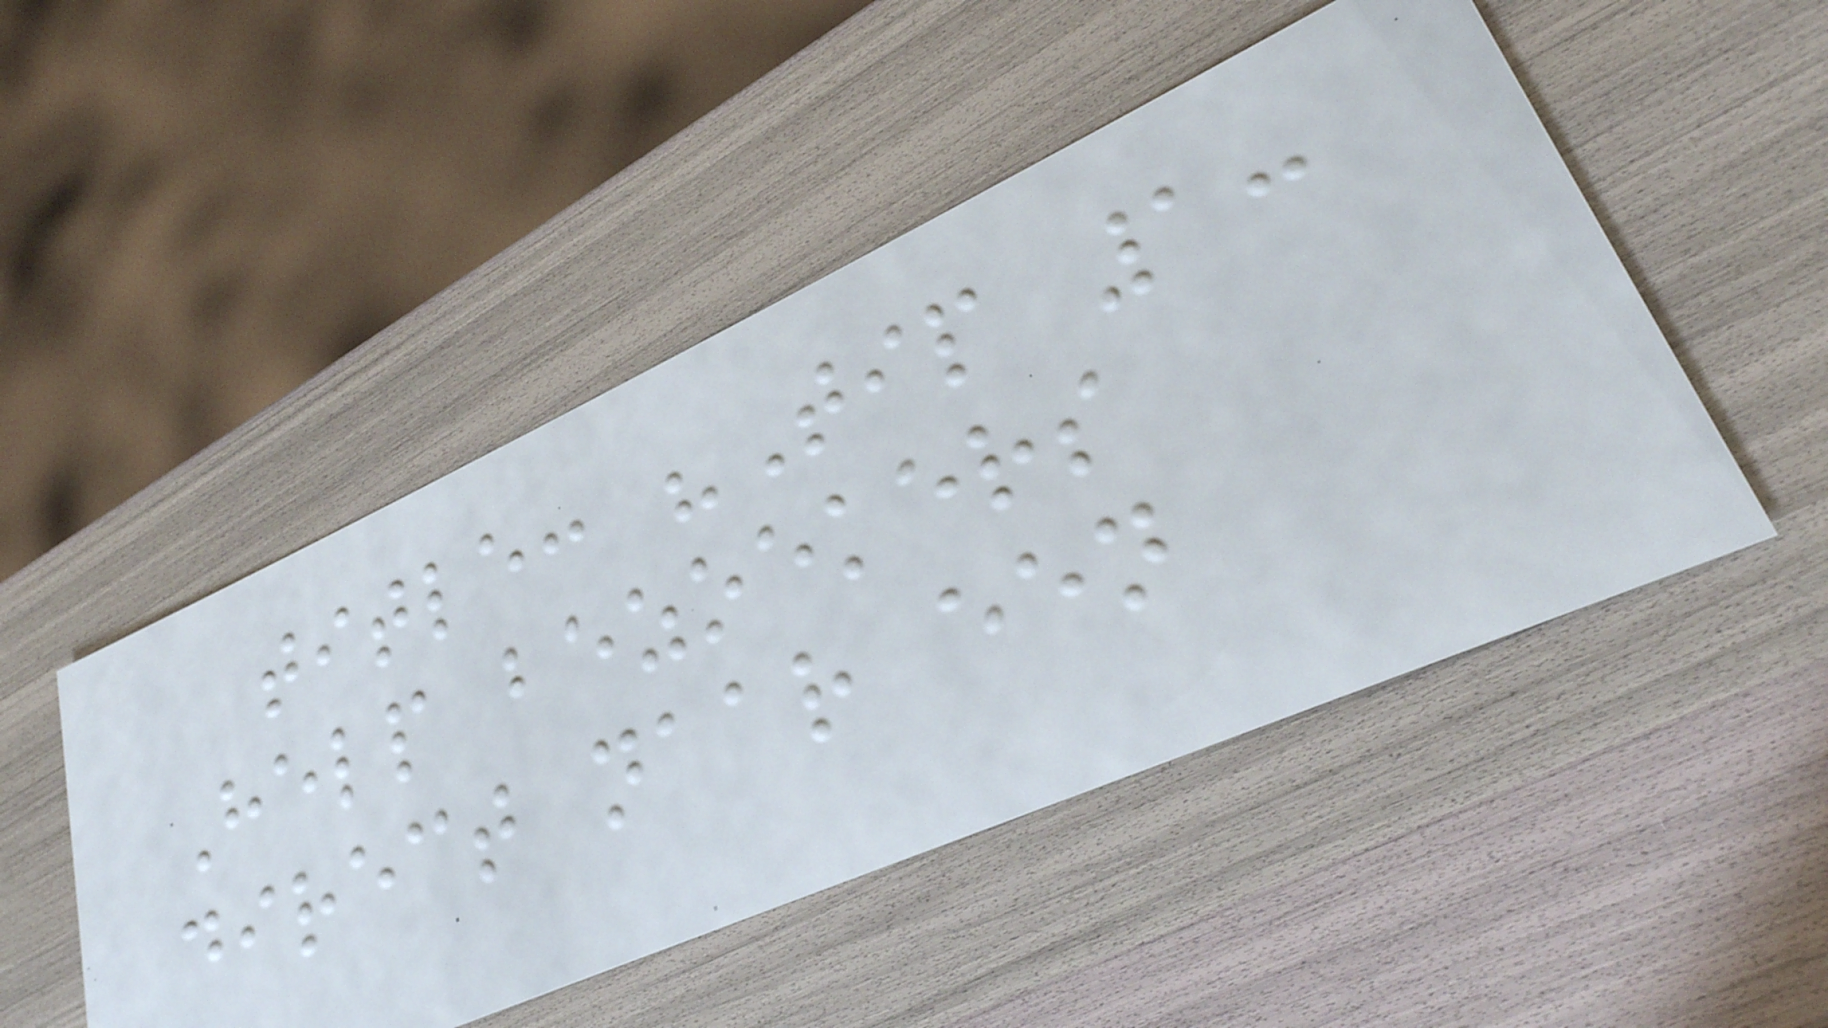title: "Tip 1:
Help bezoekers
direct naar een
